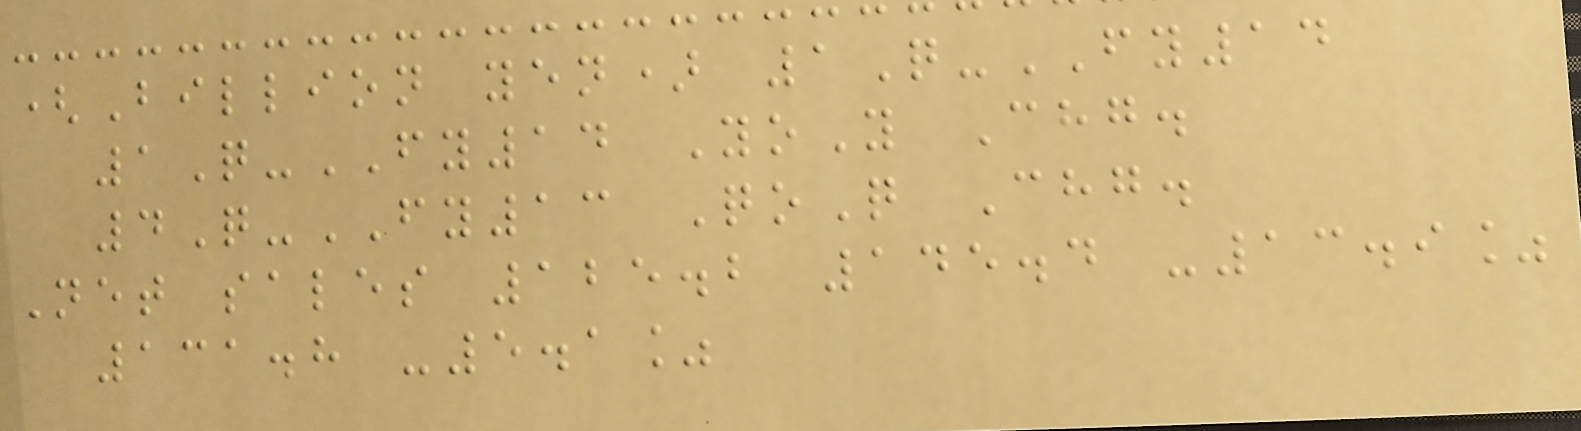(Billion yen) 1Q-FY14
1Q-FY14 YoY Chg.
4Q-FY13 QoQ Chg.
Net sales 125.2 145.4 -13.9%
131.8 -5.1%
